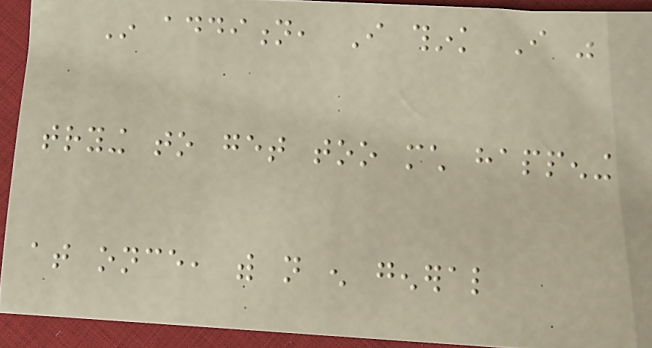In addition, I think I was
trying to get too much happening
at once, with not enough general
